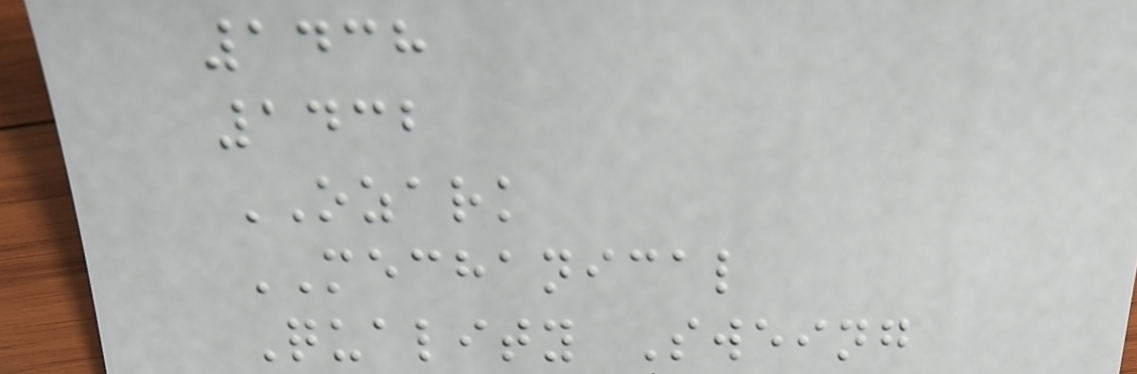1438
1432
OZARK
MECHANICAL
Quality Sweing
